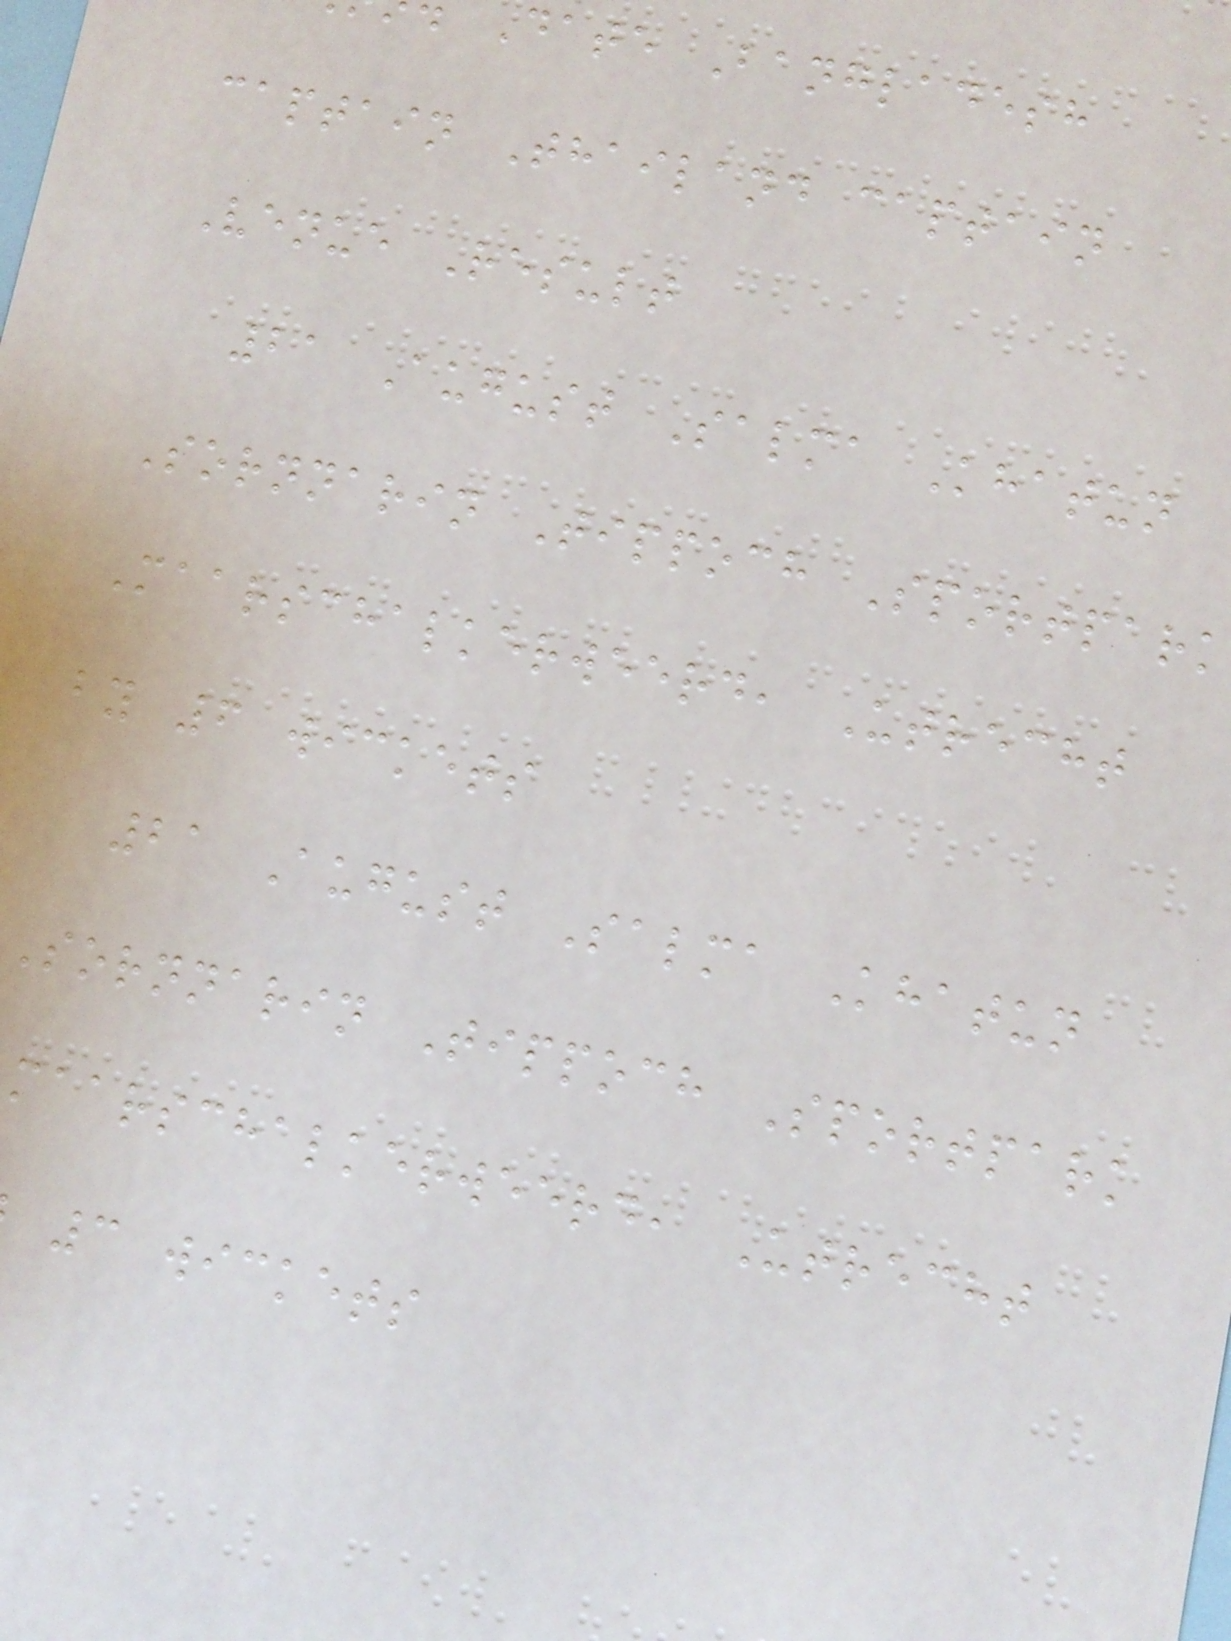Date Bangladesh
captain Thailand captain
Venue Result
21 August Salma Khatun
Sornnarin Tippoch Sportpark
Maarschalkerweerd, Utrecht
by 6 wickets
21 August Salma Khatun
Sornnarin Tippoch Sportpark
maarschalkerweerd, Utrecht
3 wickets
